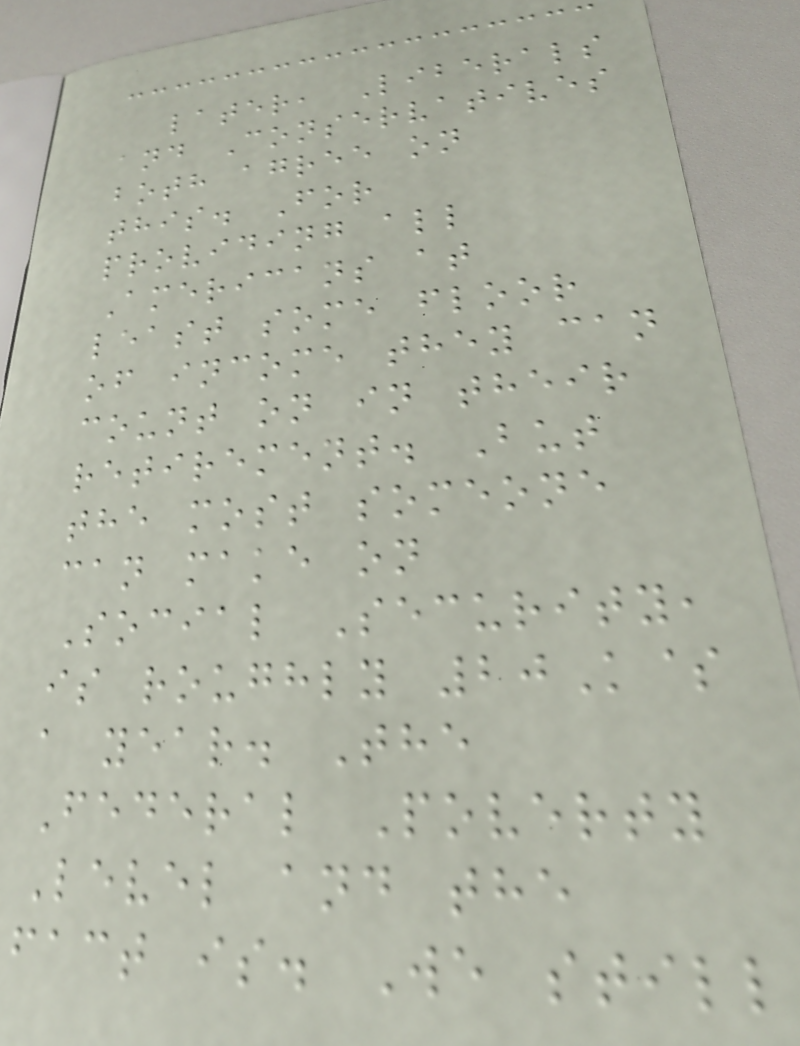later, Liberals
and Conservatives
both agree on
this. For
providing all
Americans at
least some floor
of income they can
count on in their
retirement. But
the most someone
can make on
Social Security,
is roughly 20K$
a year. The
Federal Poverty
Level and the
fact is. We still
